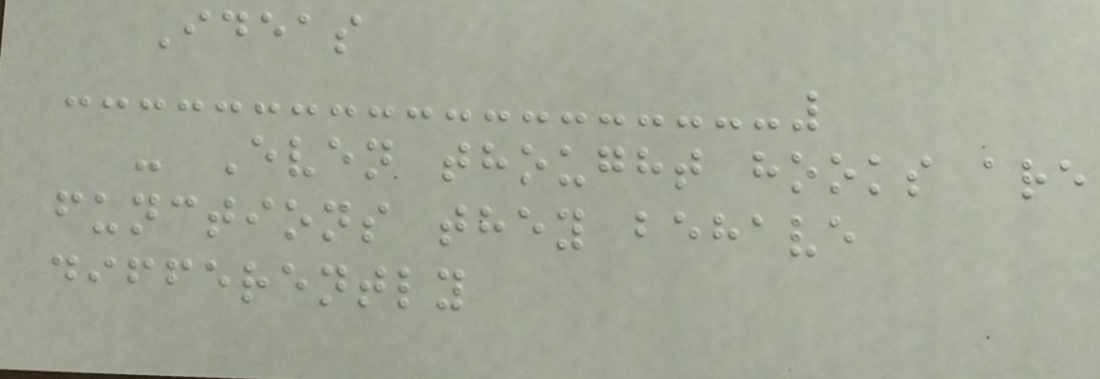Ideas
- Even thought hooks are
functions they behave
differently
